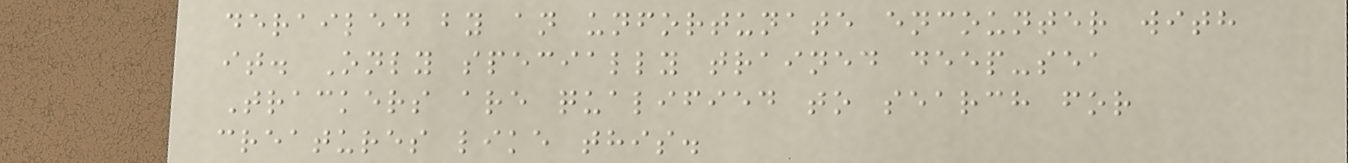derailed by an unfortunate encounter with
it. Only specially trained deep-sea
Trackers are qualified to search for
creatures like this.
